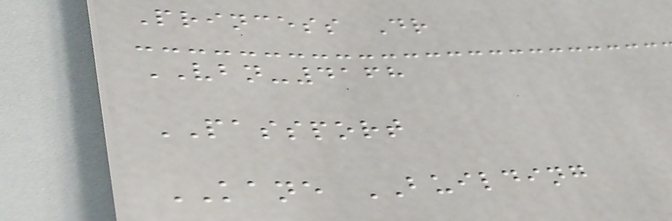Princess Dr
VBN-4168
PASSPORT
KANE BUILDING
